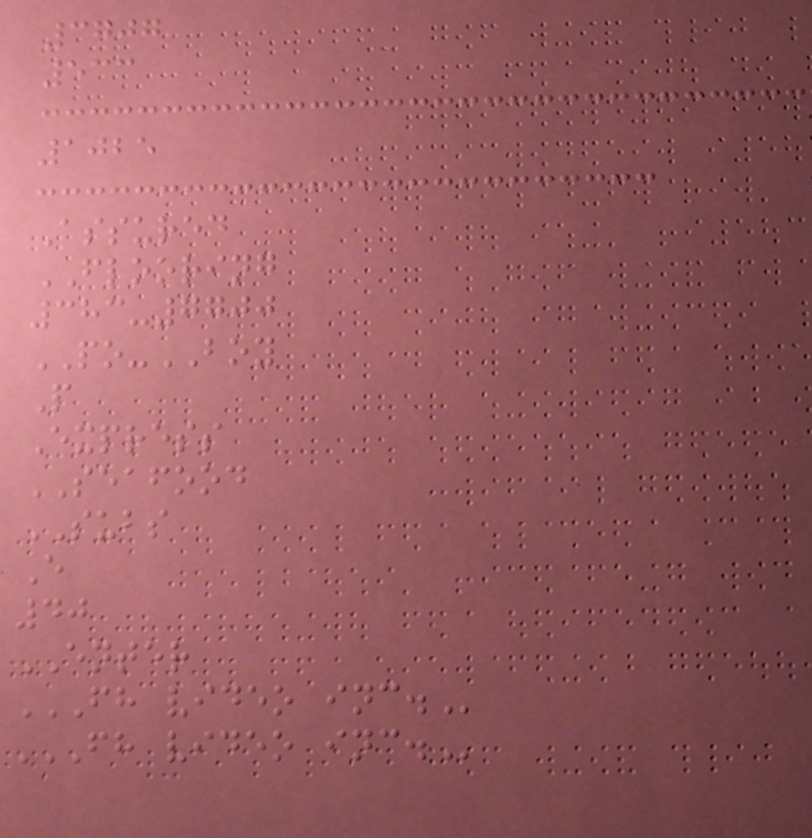3707
533
1025
Assured
FLOORING
383-7700
PO-BOY
P
Express
SEAFOOD
SUBS
E
40
ENTER
FH VIDEO INC.
FH VIDEO INC.
